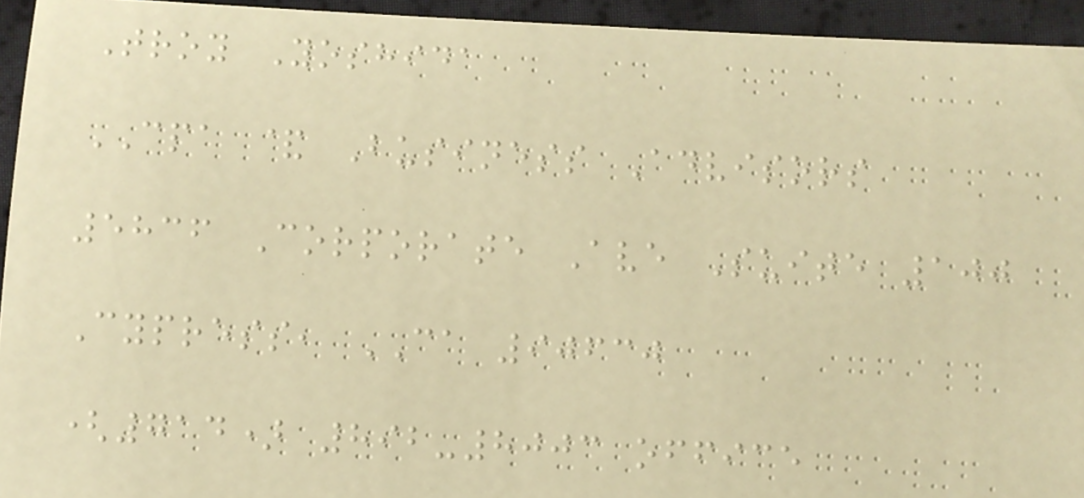Troy Yoshida
CPA & Business Advisors
5836 Corporate Ave Suite 100
Cypress, CA 90630
(714) 892-8003 office
